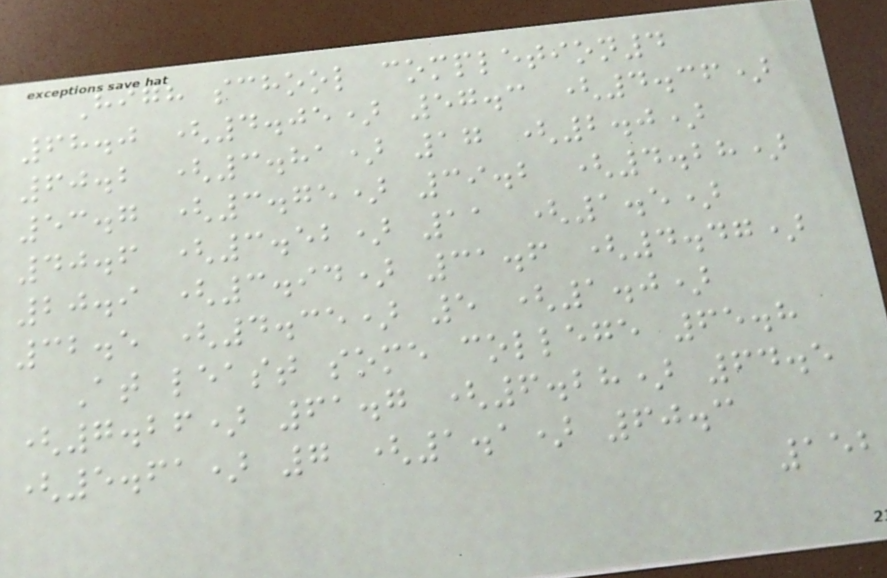High school completion4
68.0 (4.05) 57.3 (4.36)
60.2 (3.81) 17 (2.0)
53.7 (3.75) 39.2 (4.28)
40.6 (3.52) 11 (1.5)
20.9 (3.94) 31.6 (4.47)
32.5 (4.35) 5 (1.0)
At least some college 65.8
(7.26) 61.7 (6.28) 64.5
(5.61) 7 (1.1) 60.3
152
